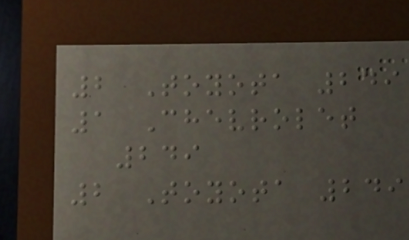2 Toyota 249
1 Chevrolet
249
2 Toyota 249
